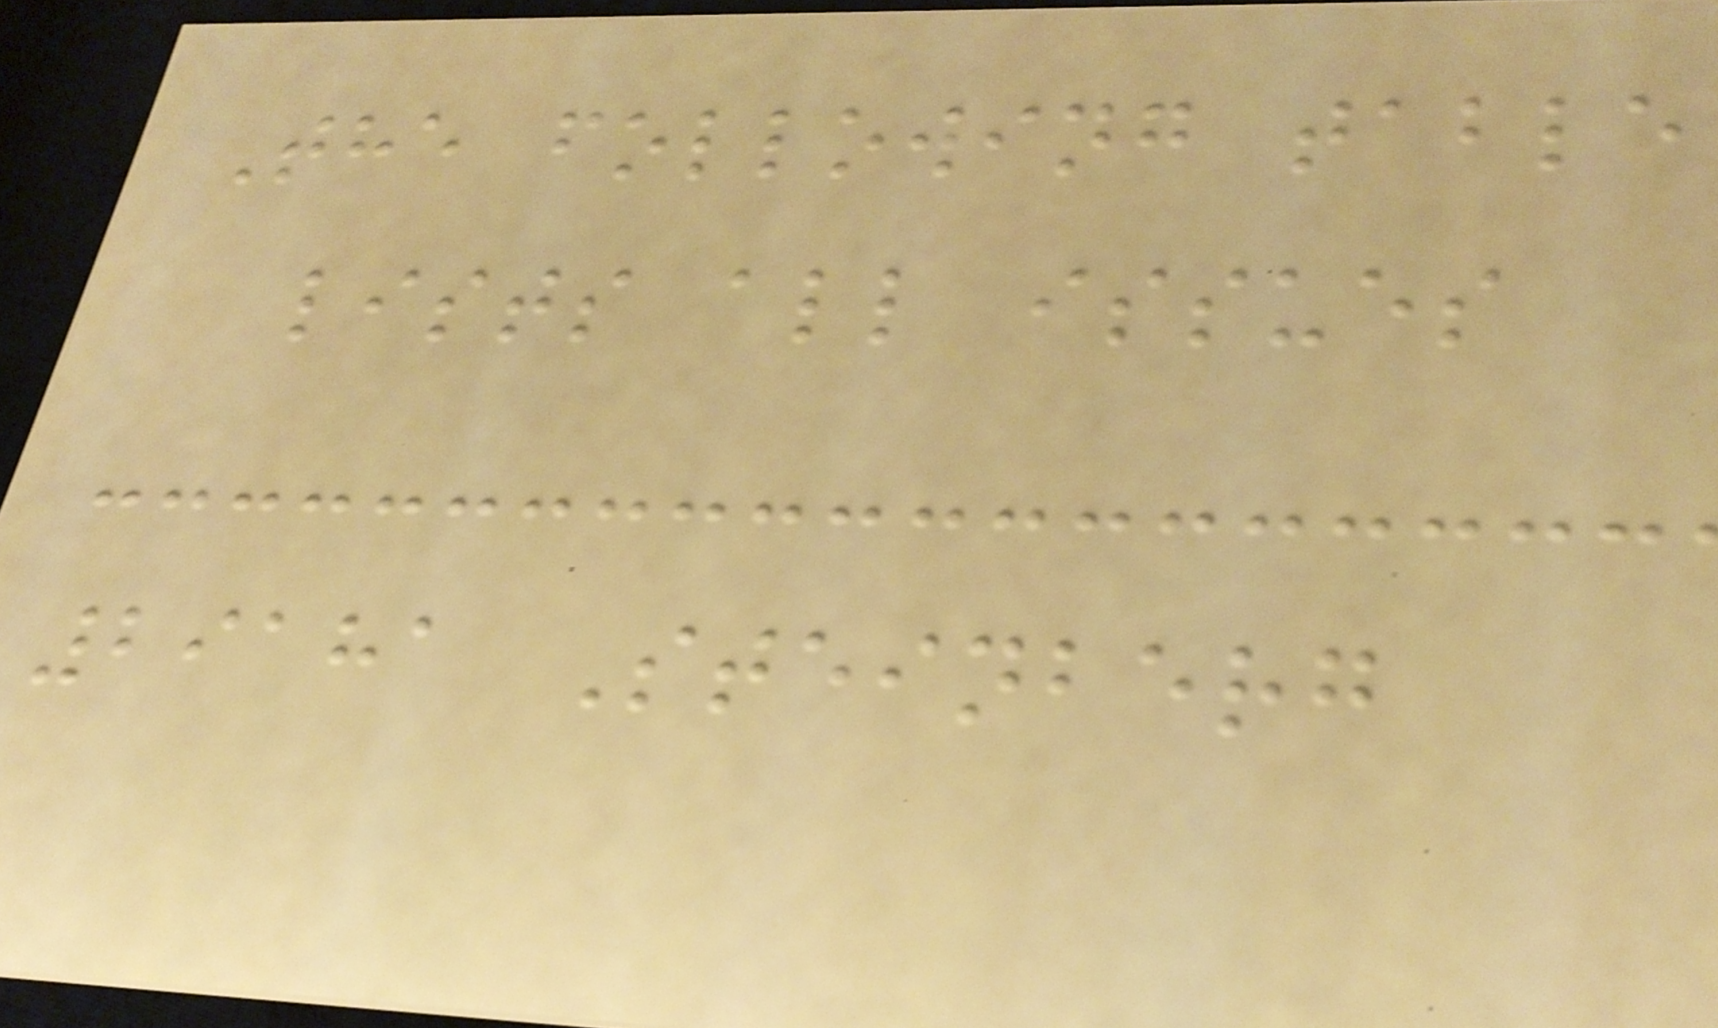The following table
lists all issues
29181 Steinberg
